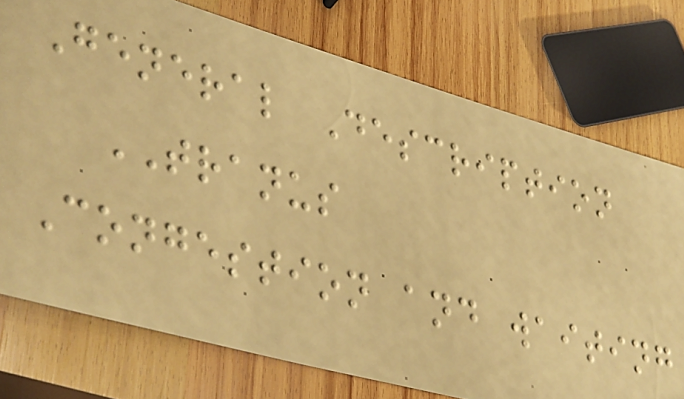General Description
TRANUS
Congestion and waiting
